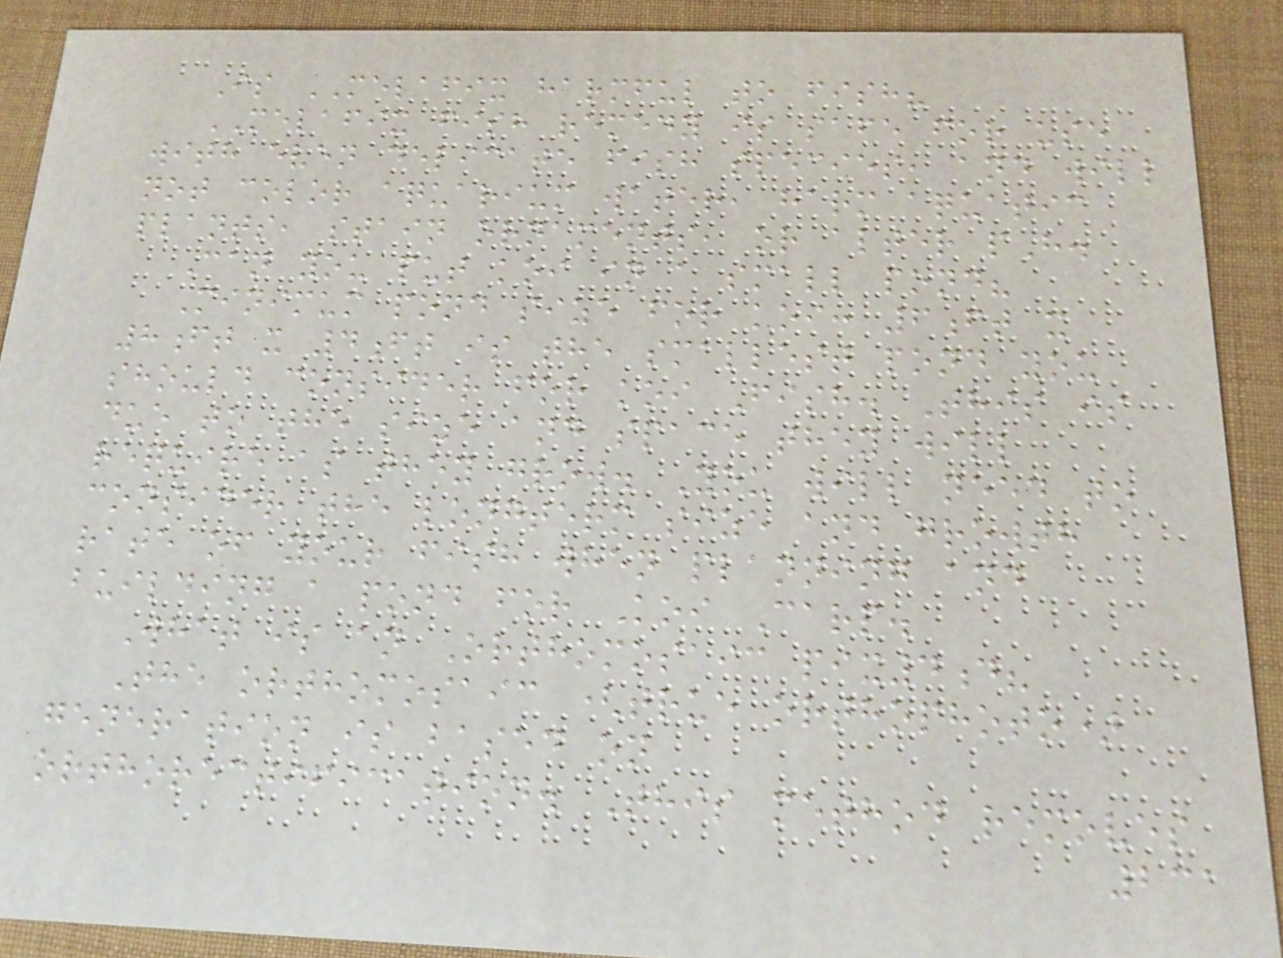Is MELAFIX harmful to fish?
MELAFIX fish remedy is safe for use
with even delicate fish species, and will
not color aquarium water, harm aquatic
plants, stain ornaments, or alter pH.
Can you put koi in a small pond?
Minimum pond size for koi: 6ft x
8ft x 4ft is the smallest pond you
should consider for koi Fish. This is
due to the size and space they will
require as they grow. You will need to
consider the longterm size and growth
rate of your fish when planning and
building a pond for Koi Carp.
What is an Orthomosaic pix4d?
The orthomosaic (true orthophoto)
generation is based on
orthorectification. This method removes
231
